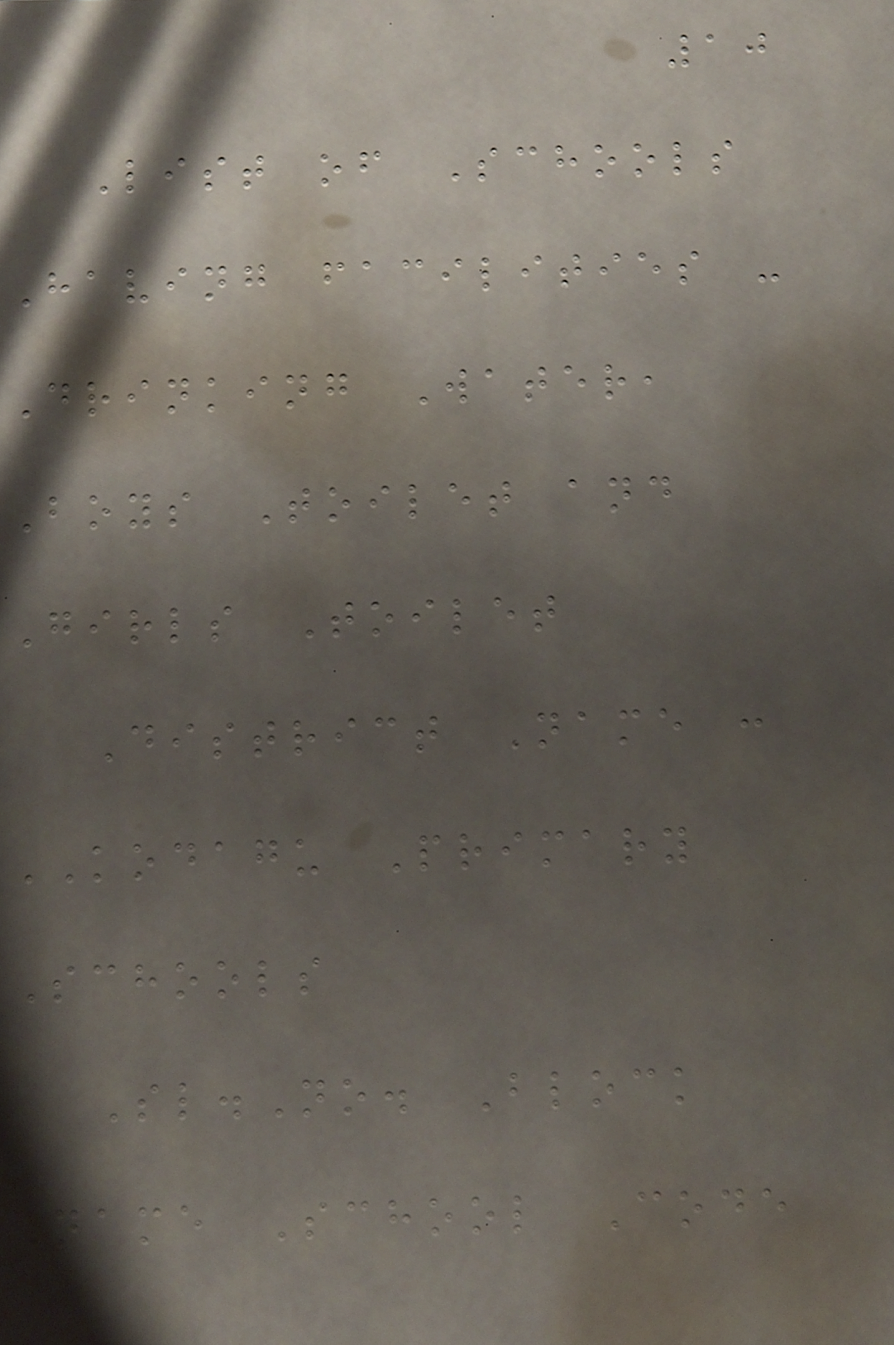10
List of Schools
Having facilities -
Drinking Water,
Boys Toilet and
Girls Toilet
District Name :
KODAGU Primary
Schools
Sl.No. Block
Name School Code
